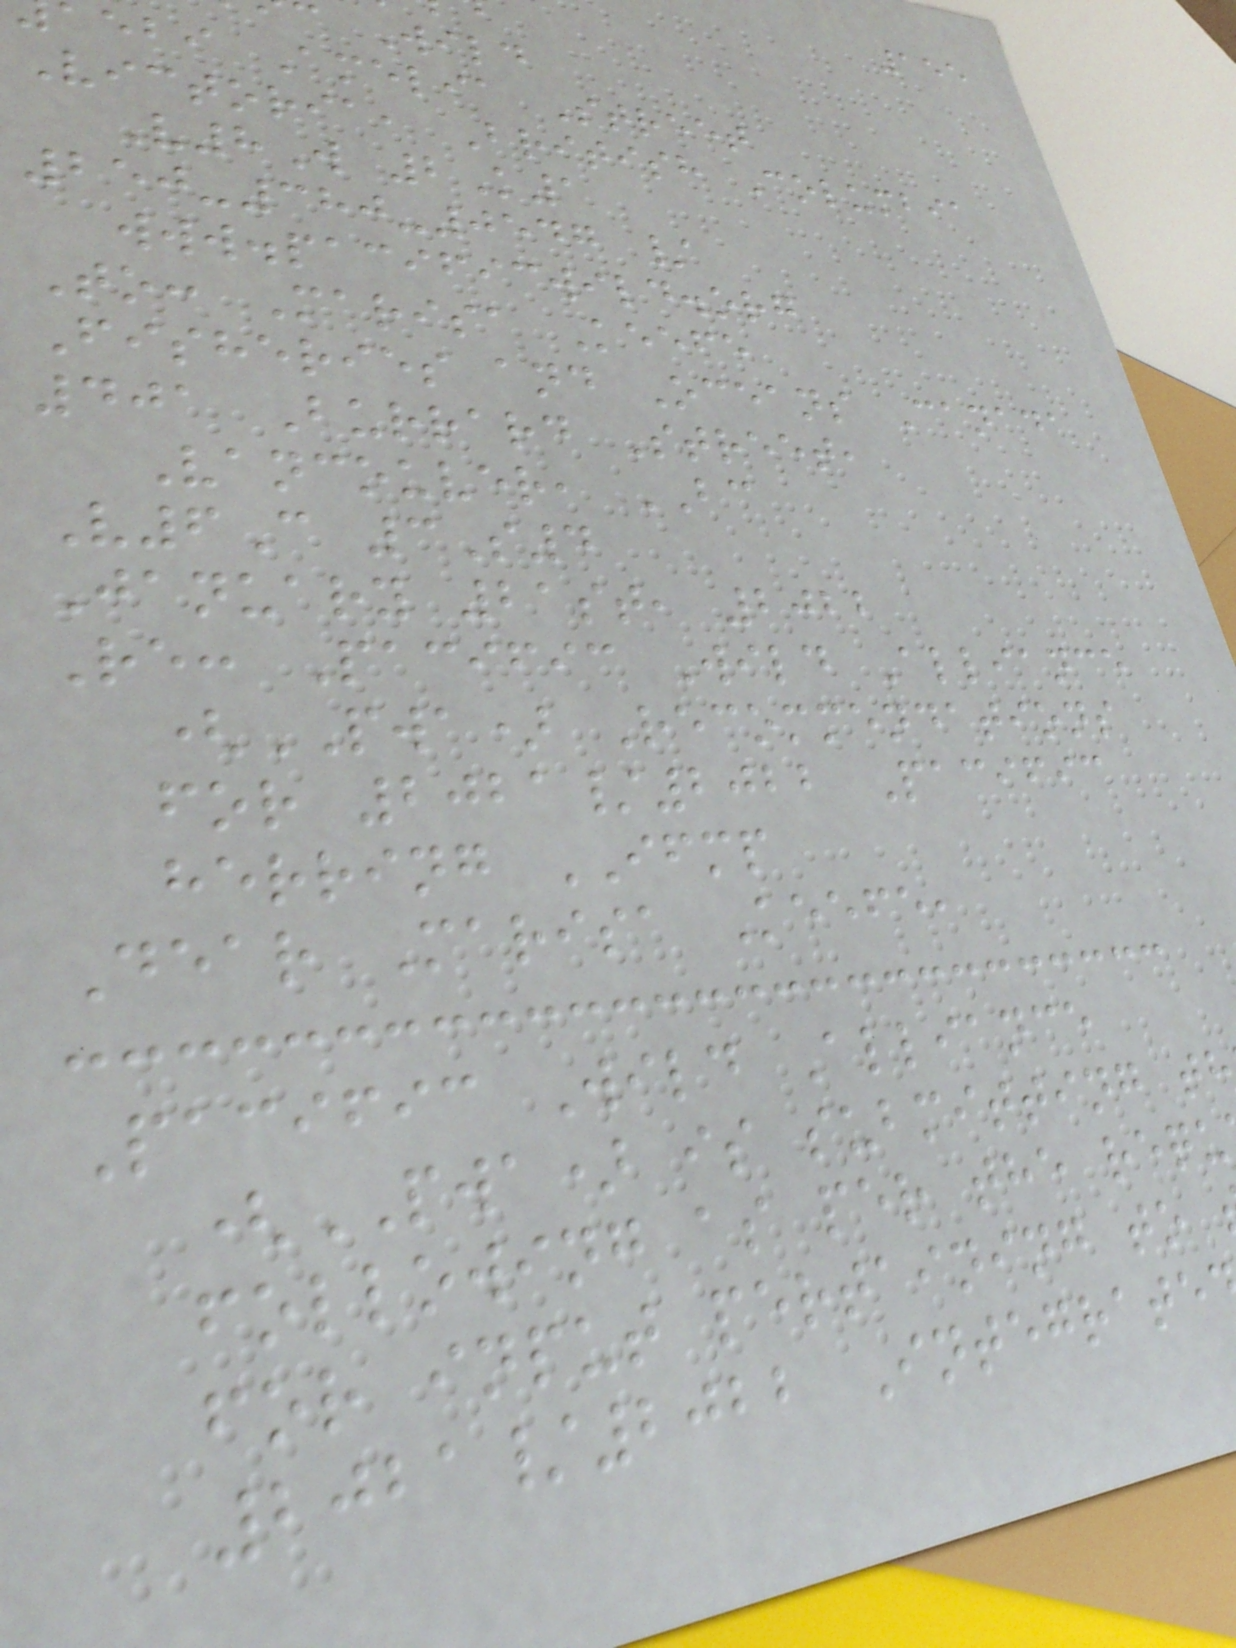155
Wild
ebi Amelia Street
Victoria, British Columbia
V8W 2K1
250-380-0547 /
www.pacificwild.org
To: Marisa Keefe
Fisheries and Oceans Canada
401 Burrard Street,
Vancouver, BC
V6C 3S4
January 21st, 2022
Re: Pacific Wild Alliance
(PWA) Recommendations
for 2021/2022 Pacific
herring IFMP
Dear Marisa Keefe,
Pacific Wild Alliance
(PWA) is submitting t
following as per the requ
for input pertaining to
2021/2022 Integrate
